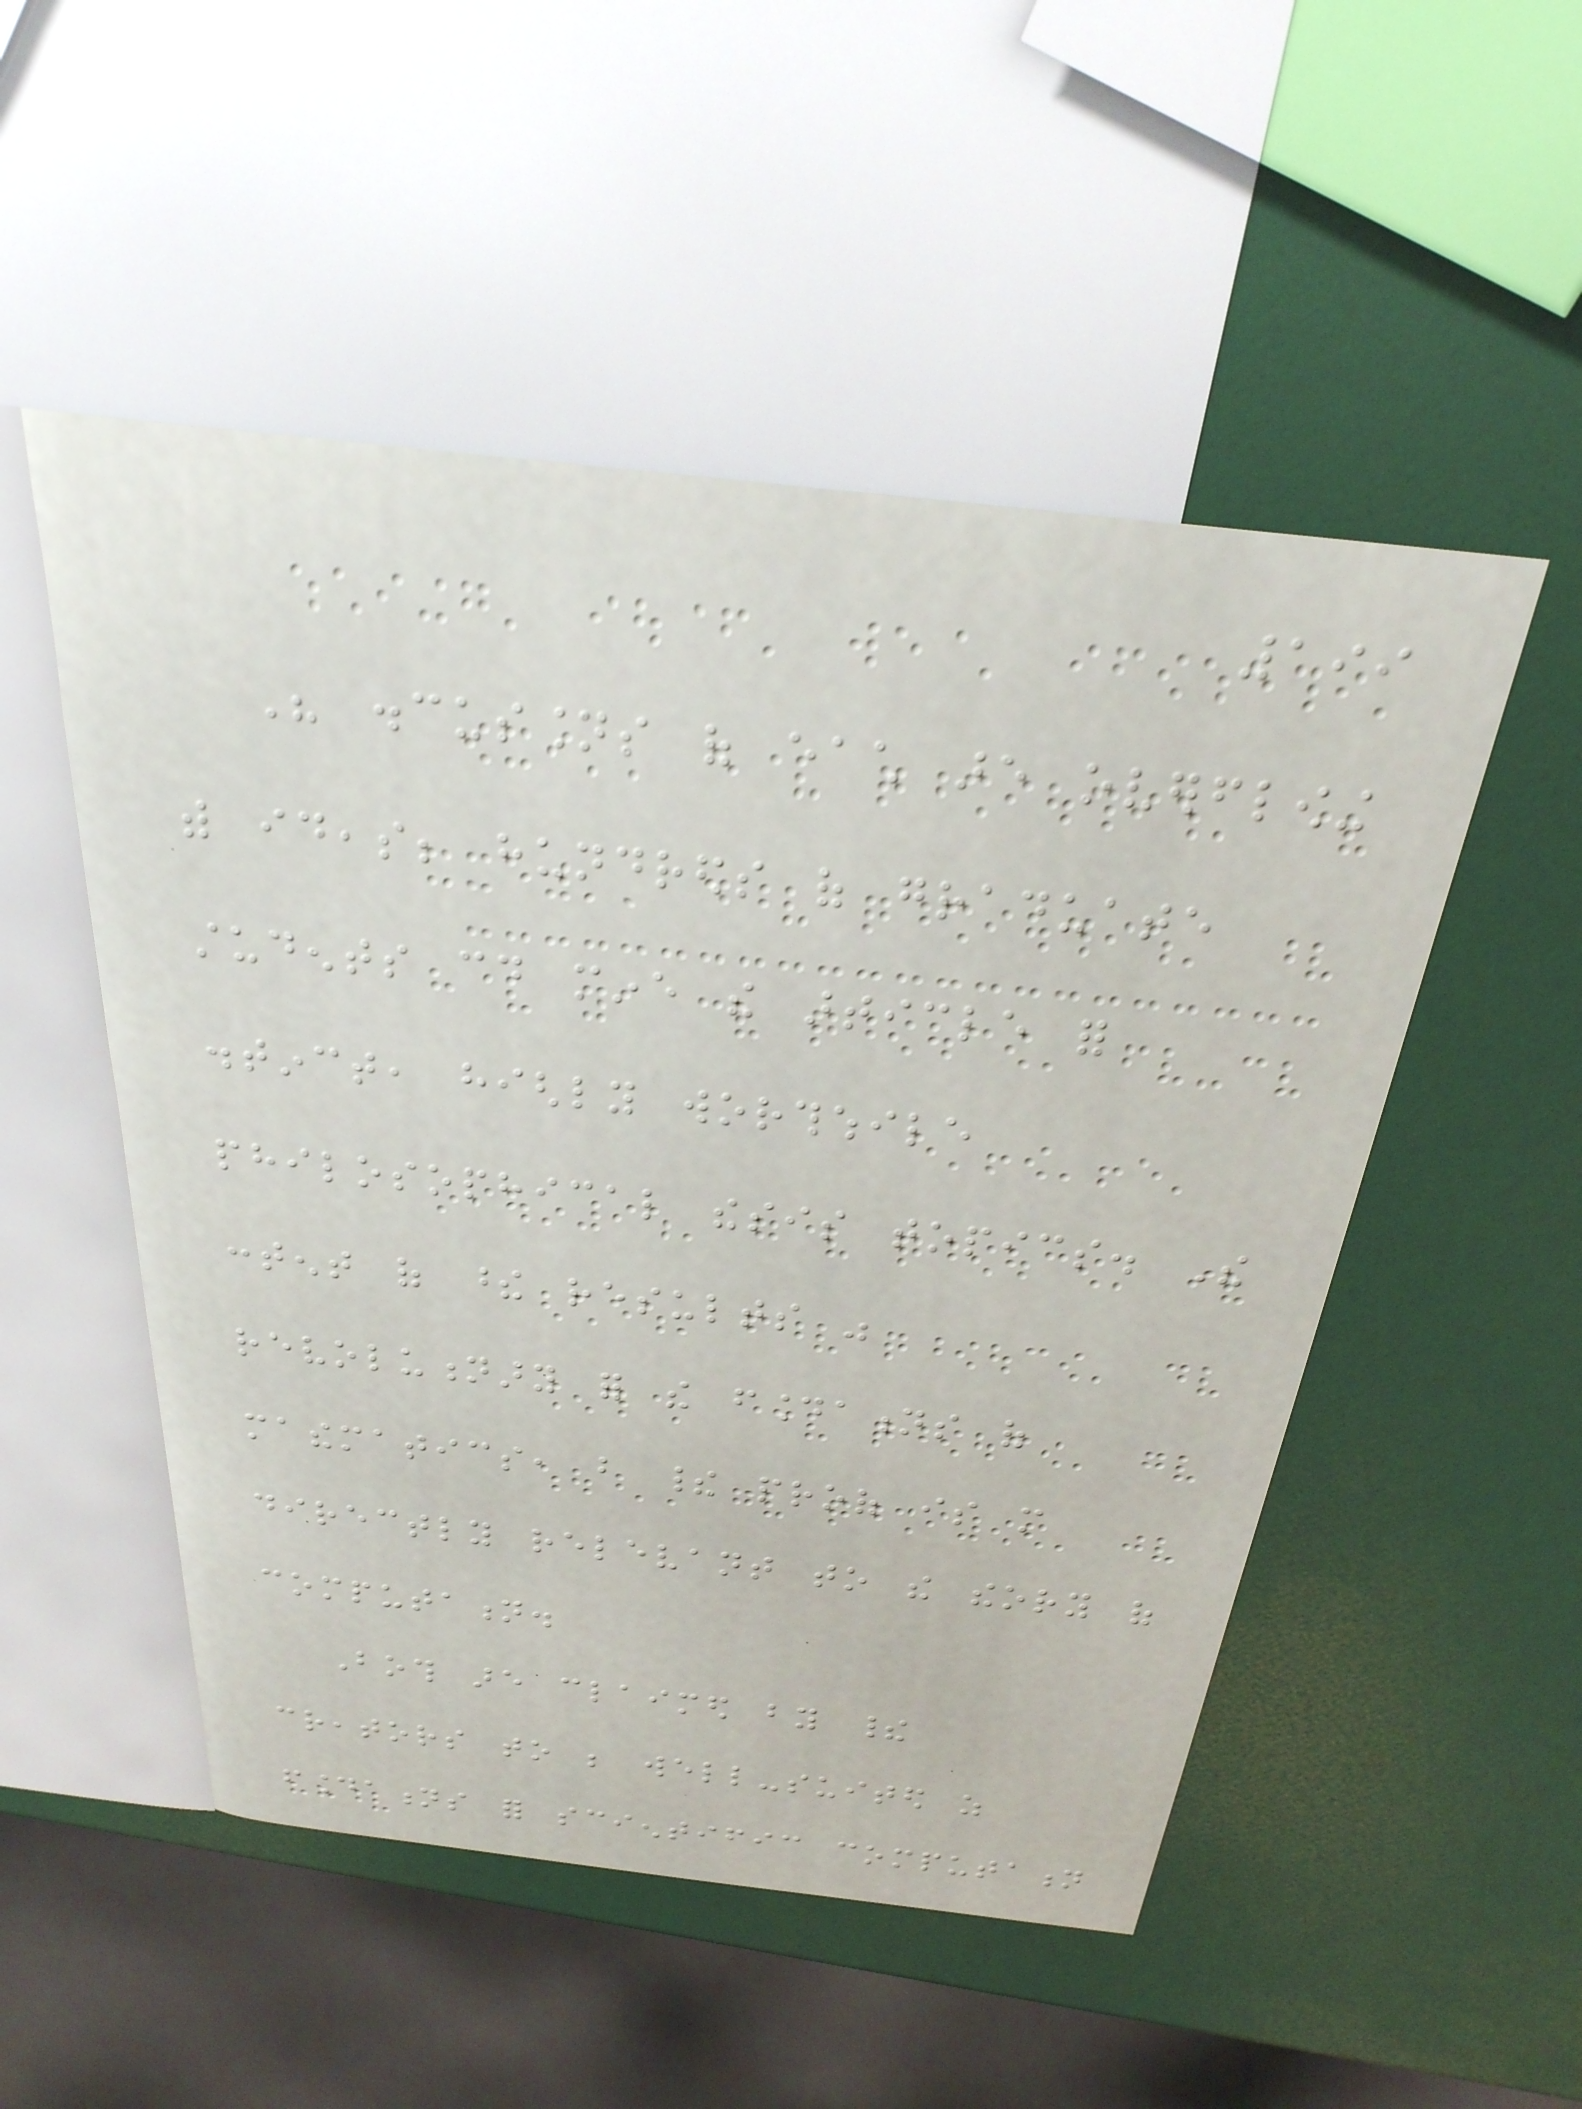199
His discussions of each are overflowing
with ideas; hundreds of graduate
students could mine the article for
distinct, highly worthwhile
philosophical thesis topics. The
content of these results was
revolutionary for the foundations of
mathematics, but their proof is more
directly relevant to the theory of
computation.
Both are claimed by their
creators to be well-suited as
foundations for scientific computation
